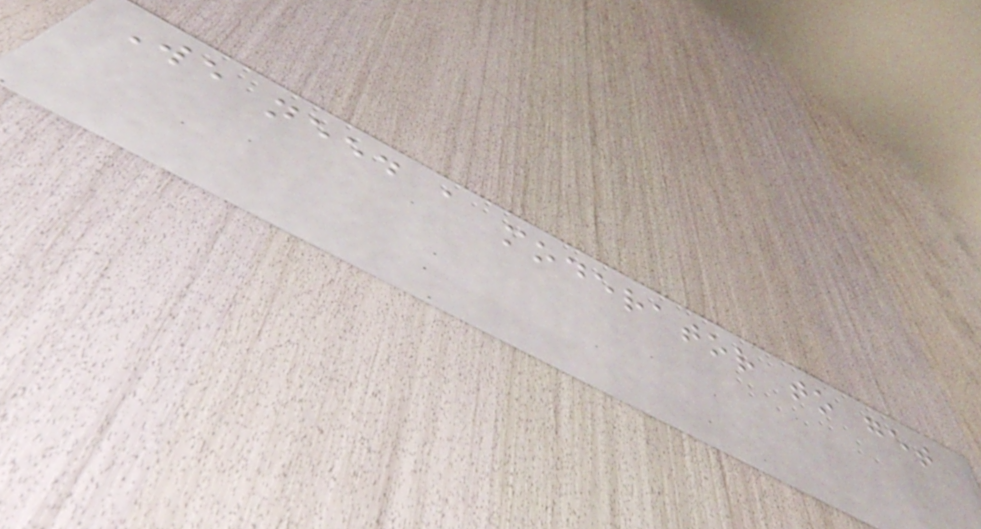We need a moderator to get
